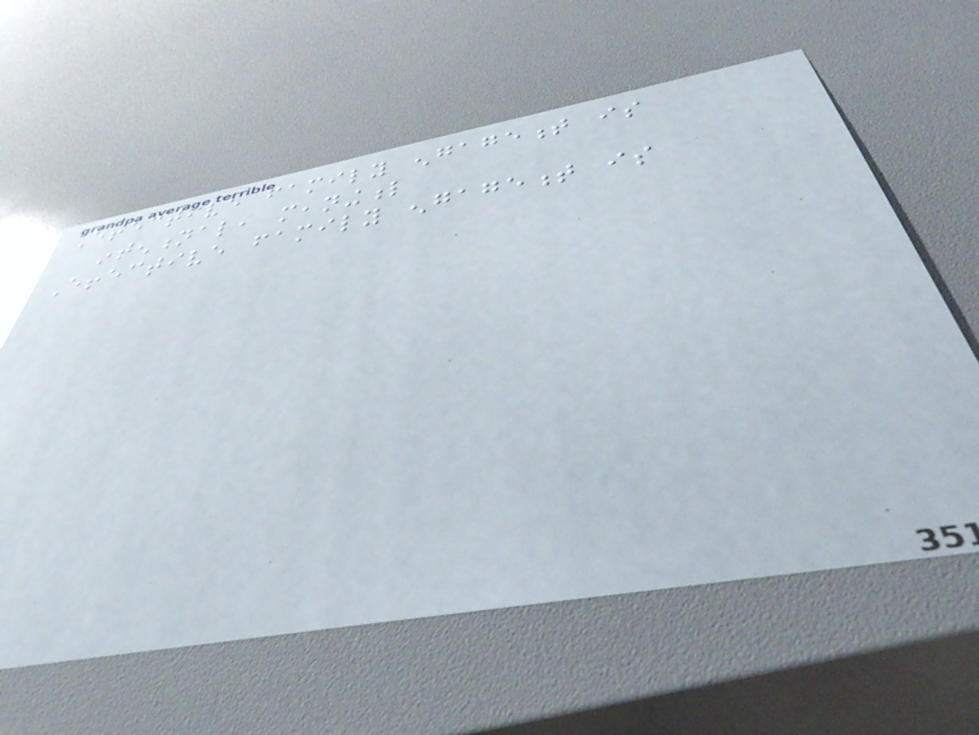Effective family engagement is
intentional, meaningful
Effective family engagement is
